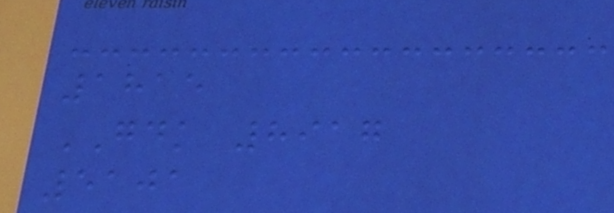1815
GDK 8917
5101
